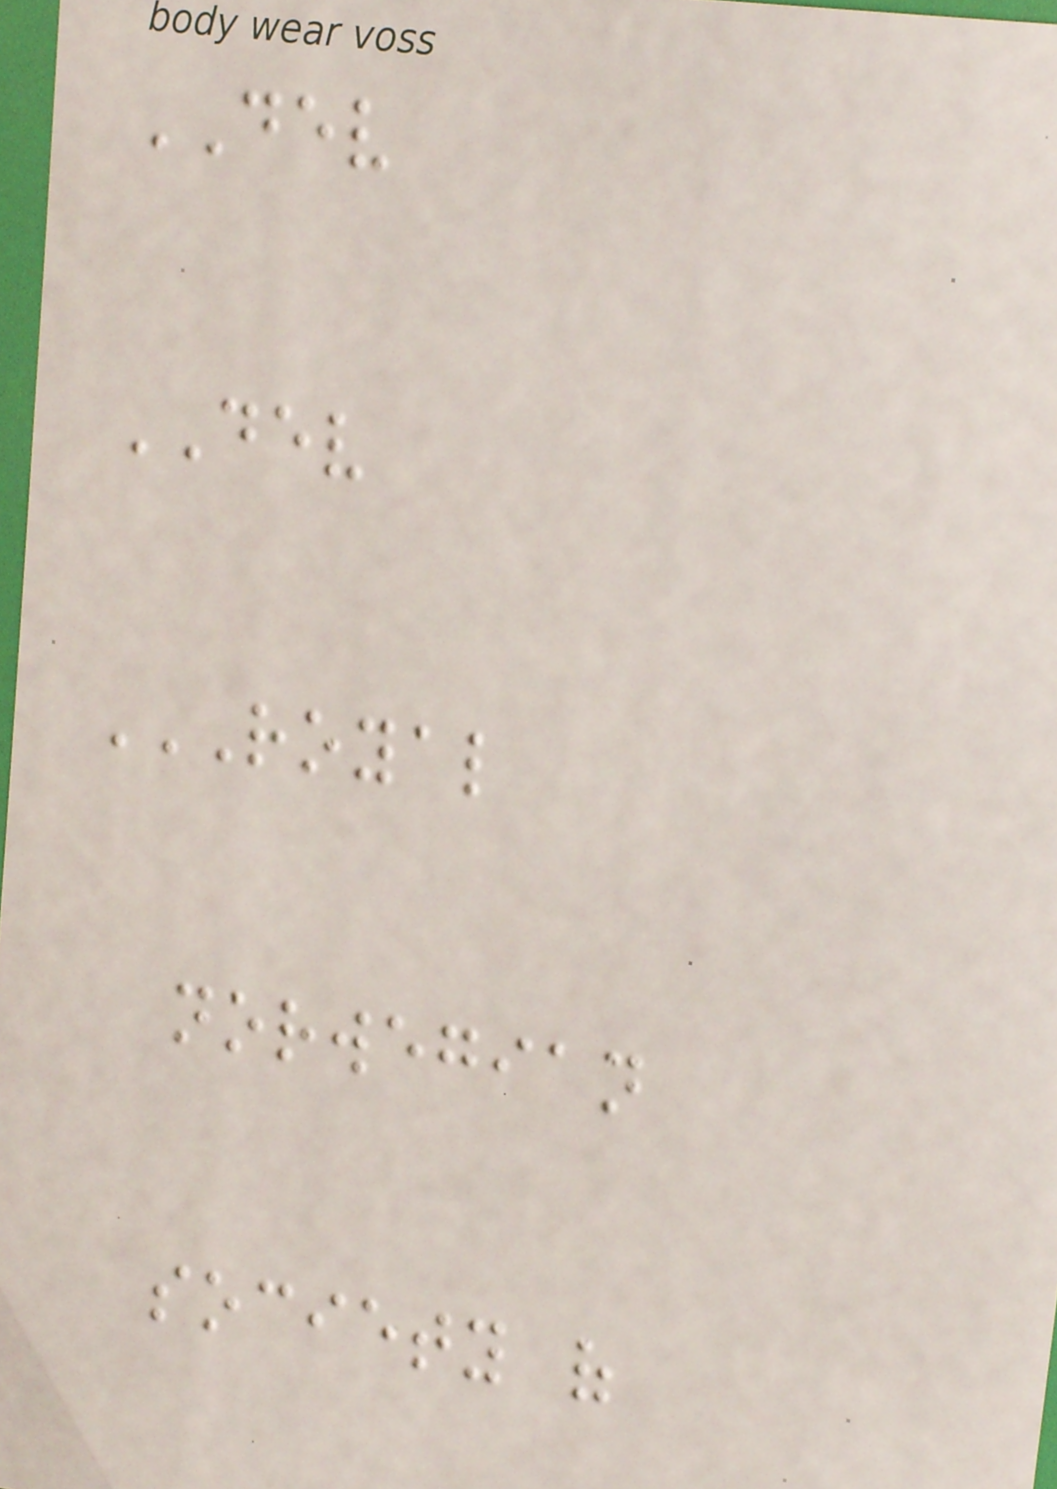DEV
DEV
ROYAL
NORWEGIAN
SOCIETY OF
